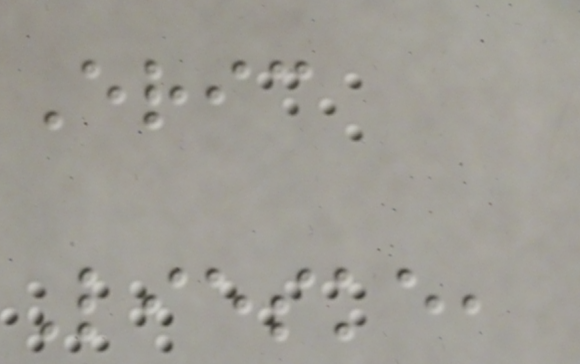Eric
Lieske,
